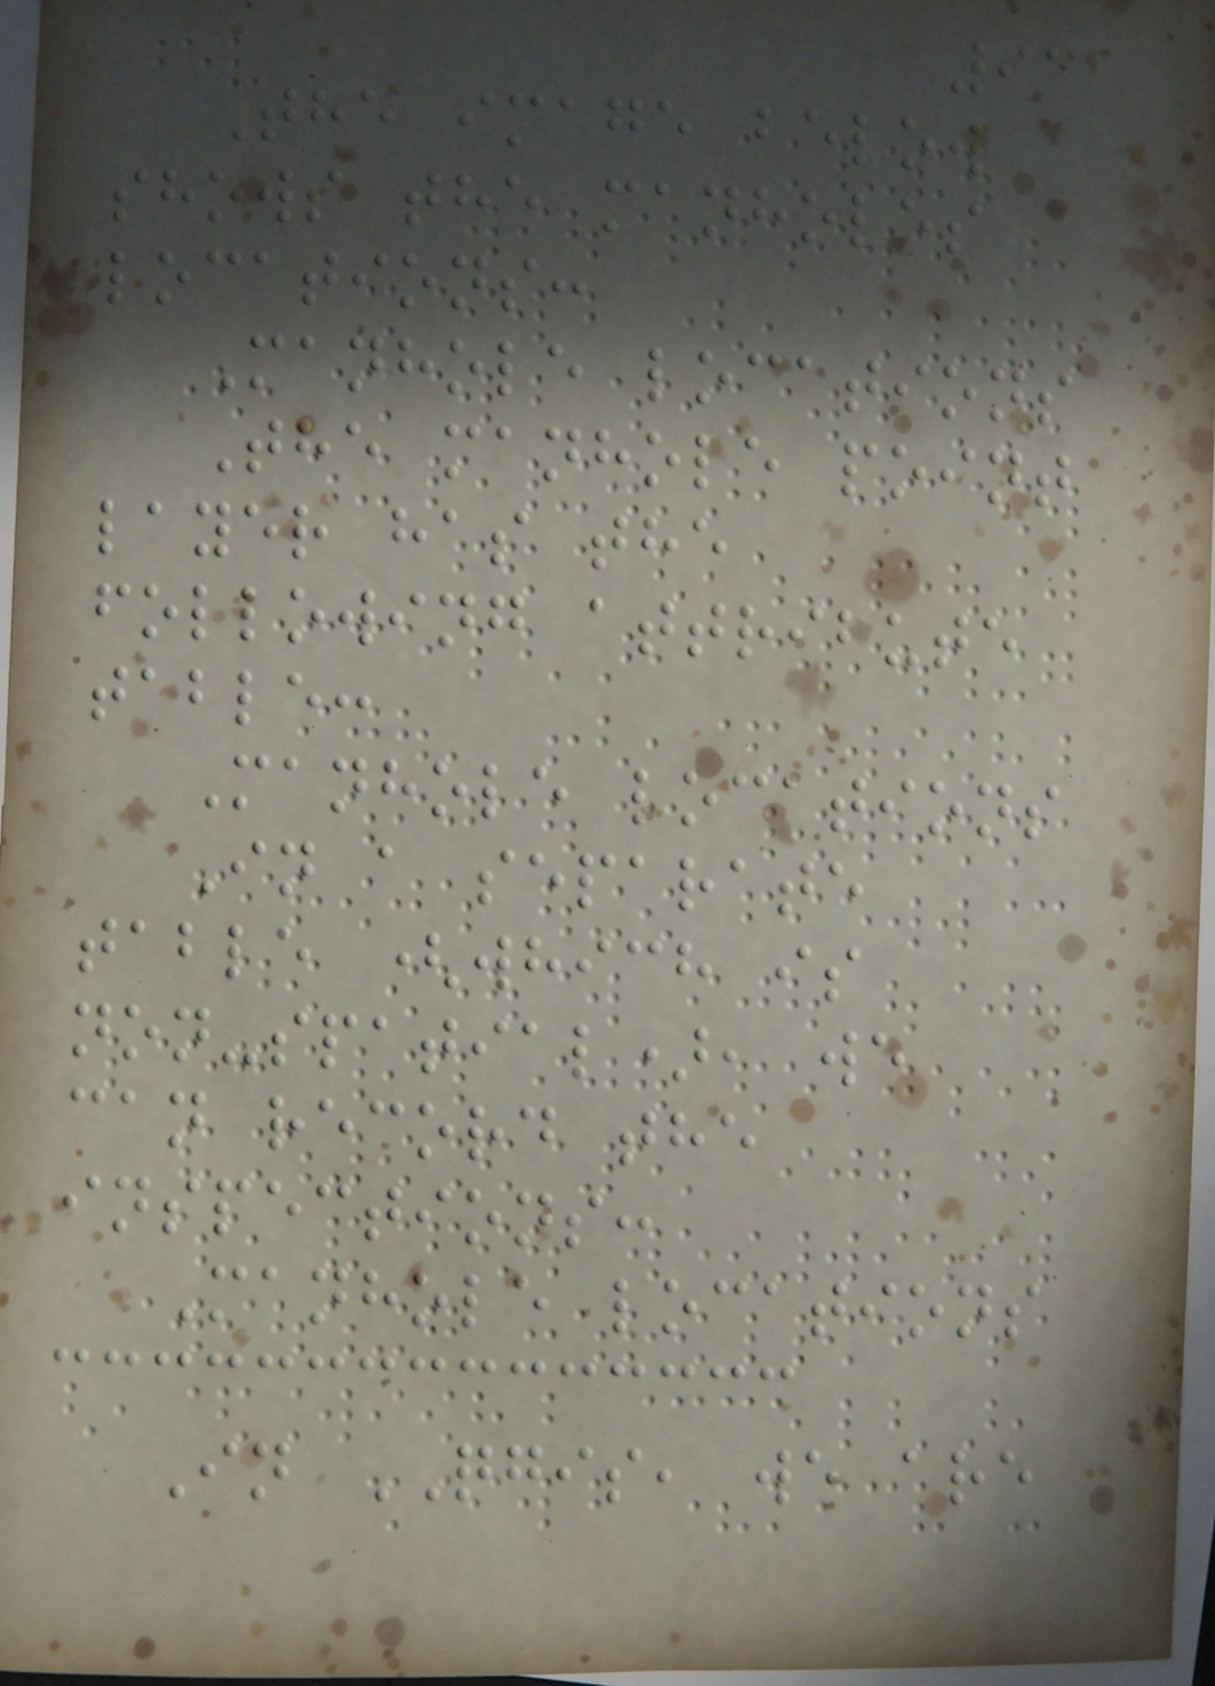91
The image below
shows the manholes
locations:
Manhole locations
The manhole point
layer has the
following attribute
table:
Manhole locations
In a separate
table (which is
non-spatial), we
can record the
inspections:
Manhole locations
In QGIS, we are
